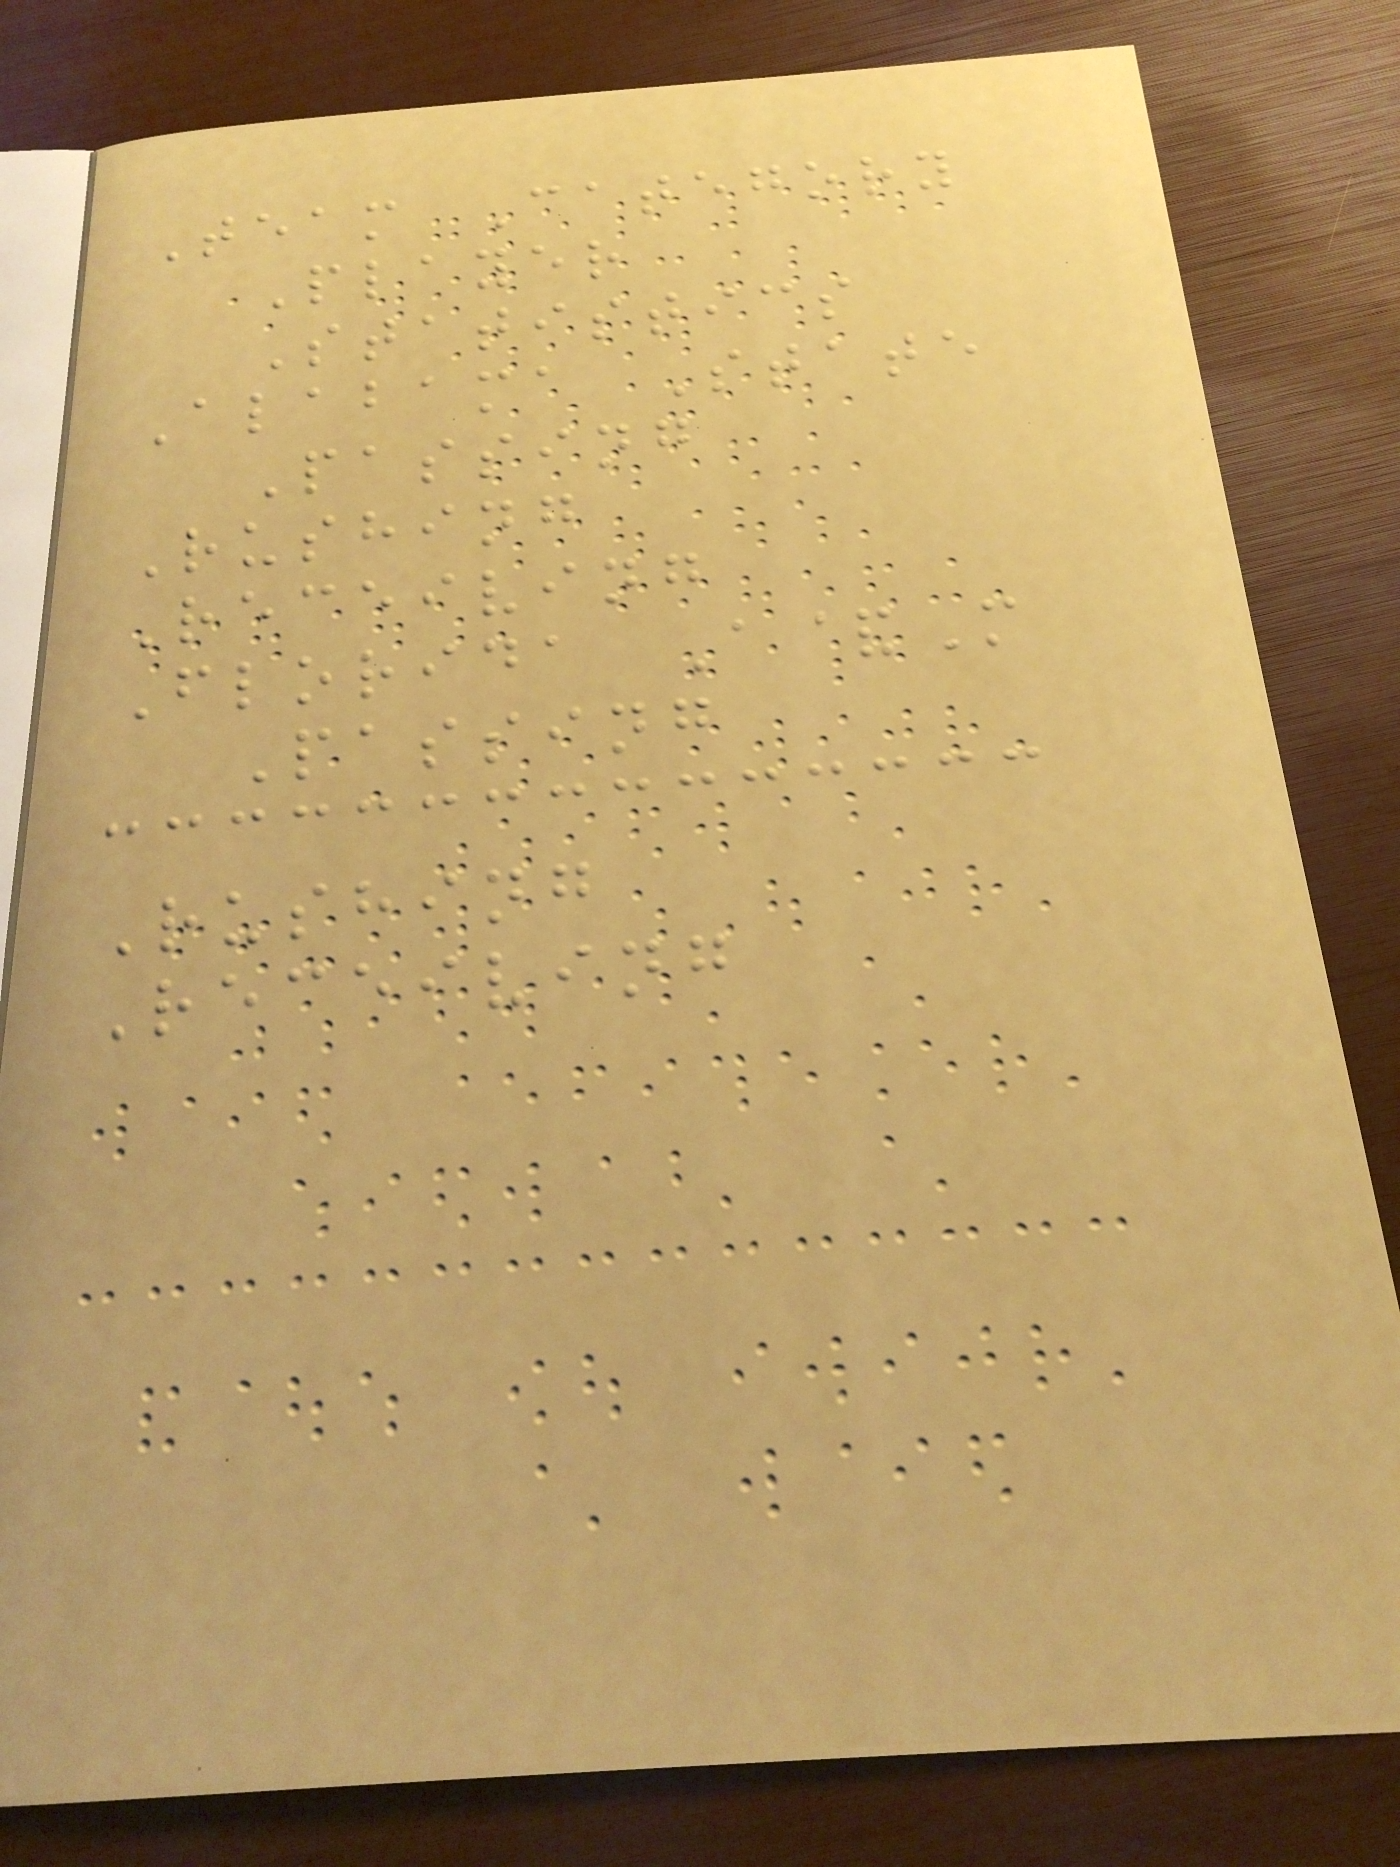Team Category
Player
Statistics
Alabama State
Passing
Rushing
Receiving
Florida A&M
Passing
Rushing
Receiving
